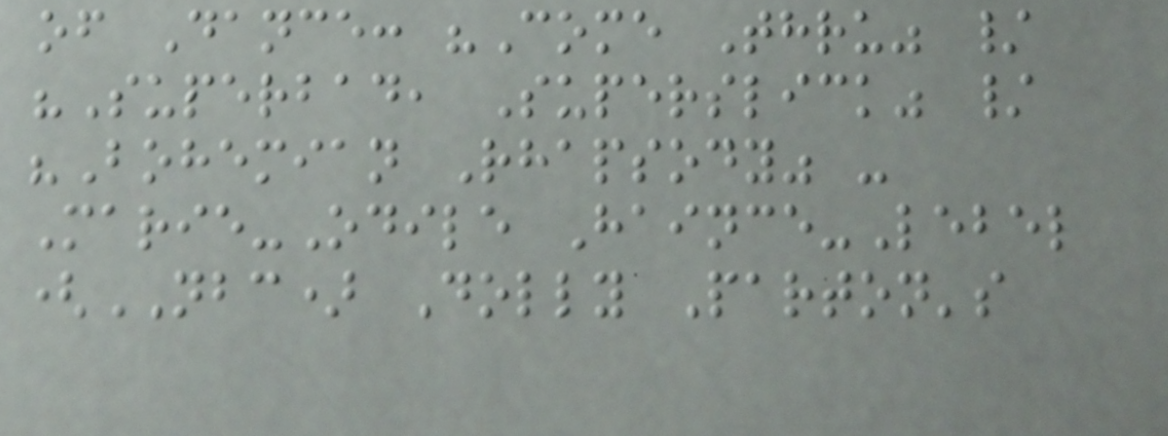of Dance: "Come Thru" /
"Superbad, Superslick" /
"Bohemian Rhapsody" -
Marie-Odile Haince-Lebel
(NBC) Dolly Parton's
